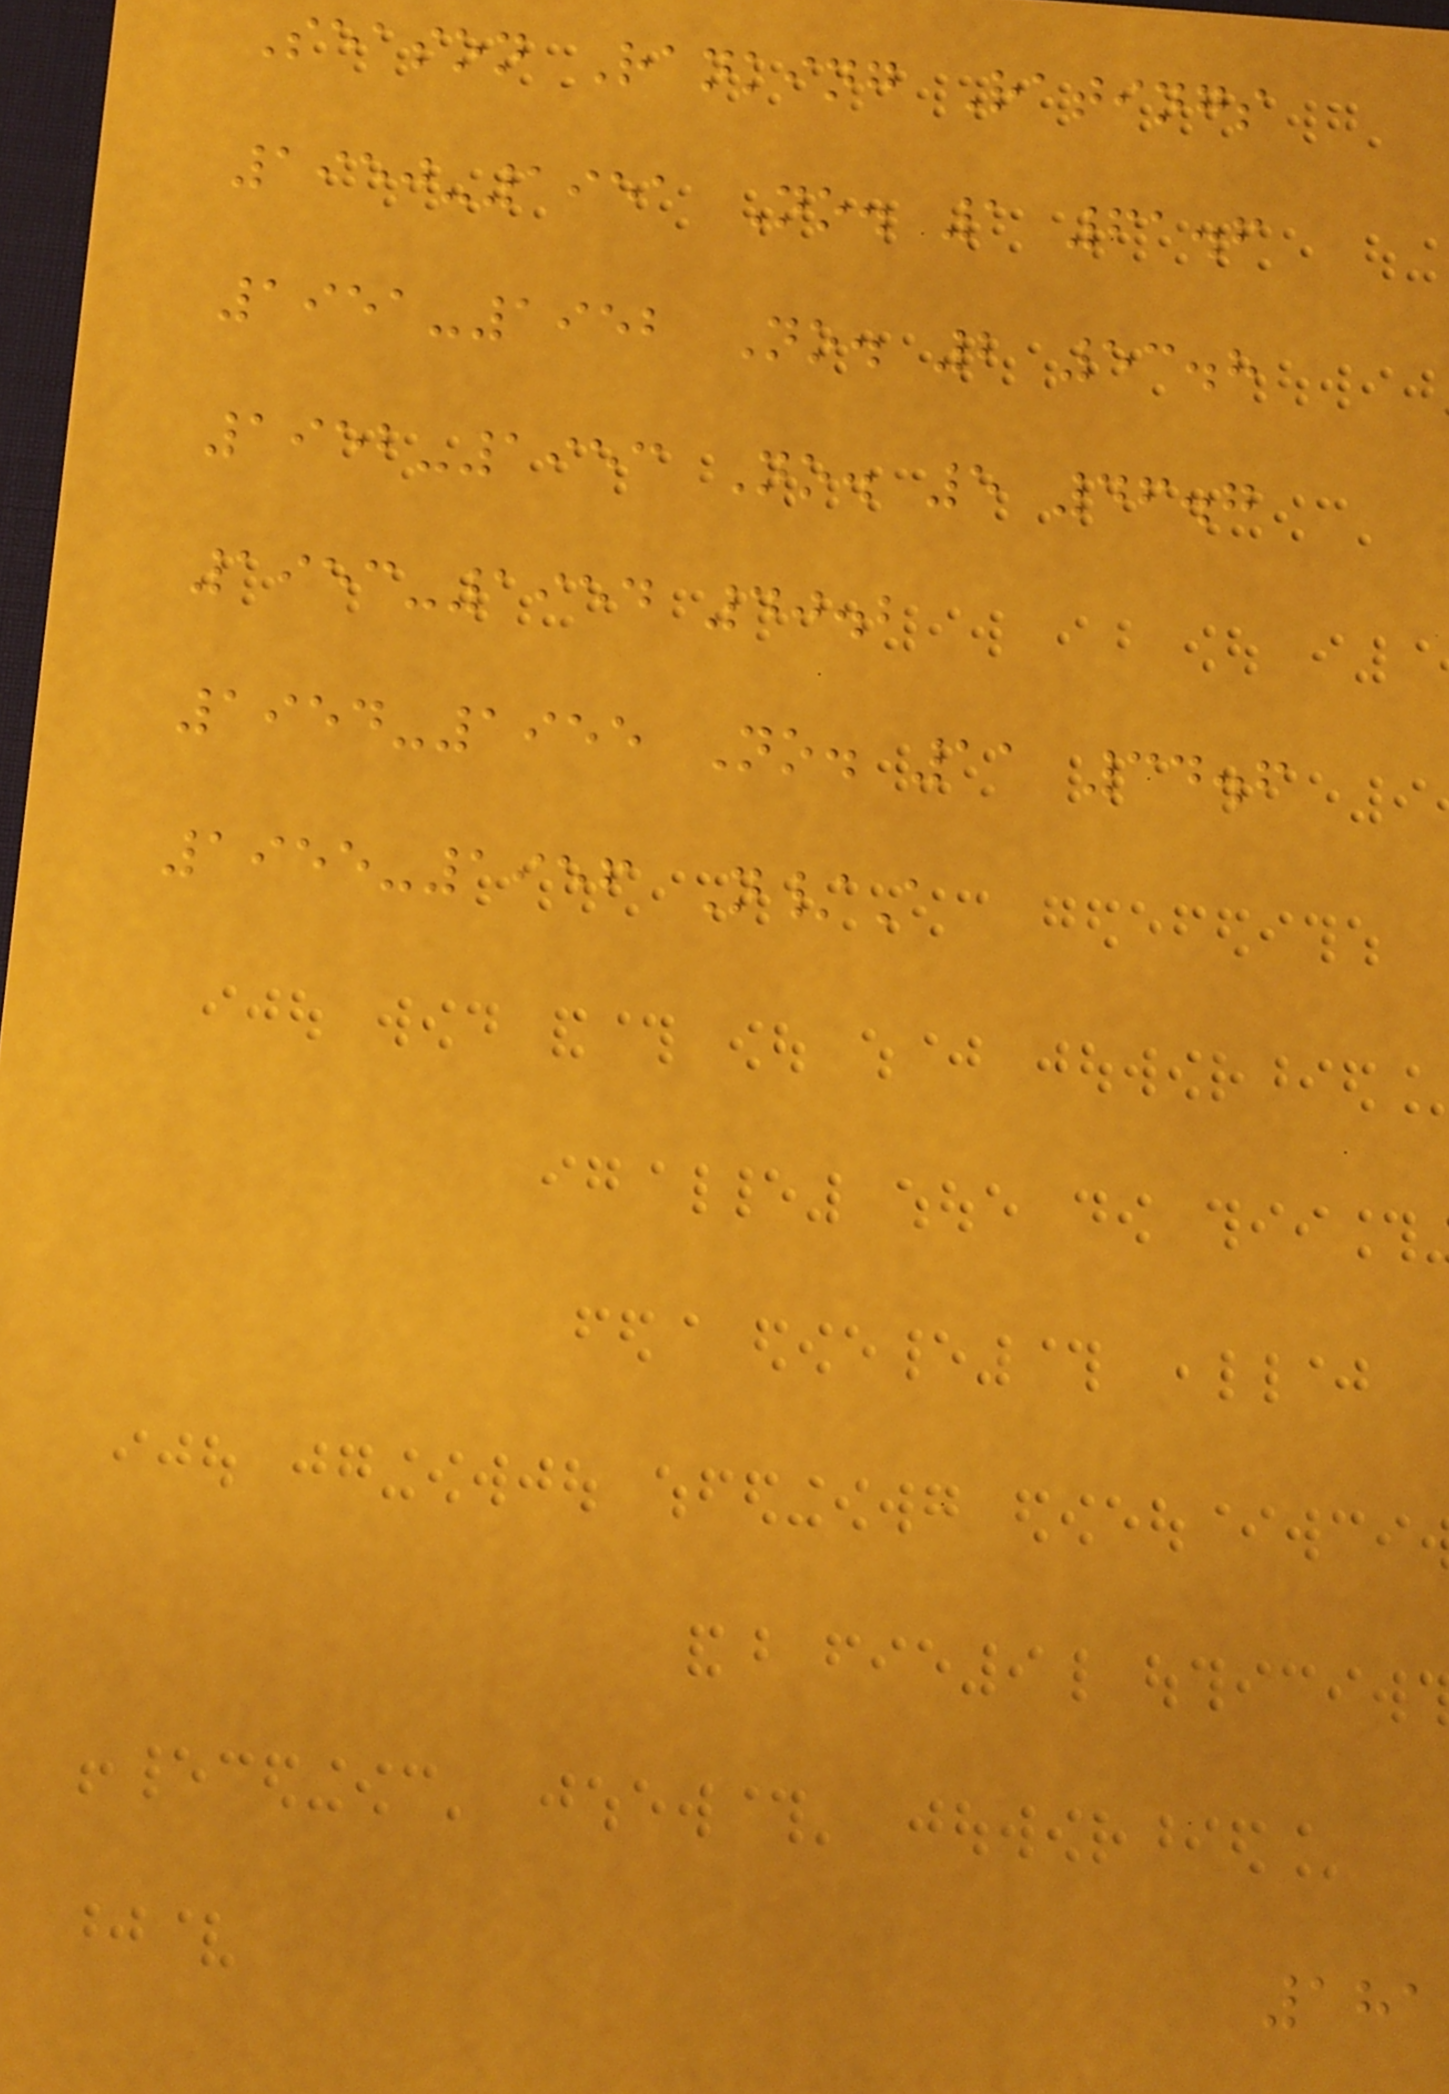Season Ranking Ratings
1950-1951 No. 1 61.6
1951-1952 No. 2 53.8
1952-1953 No. 5 46.7
1953-1954 40.2
1954-1955 No. 11 34.6
1955-1956 N/A
181
